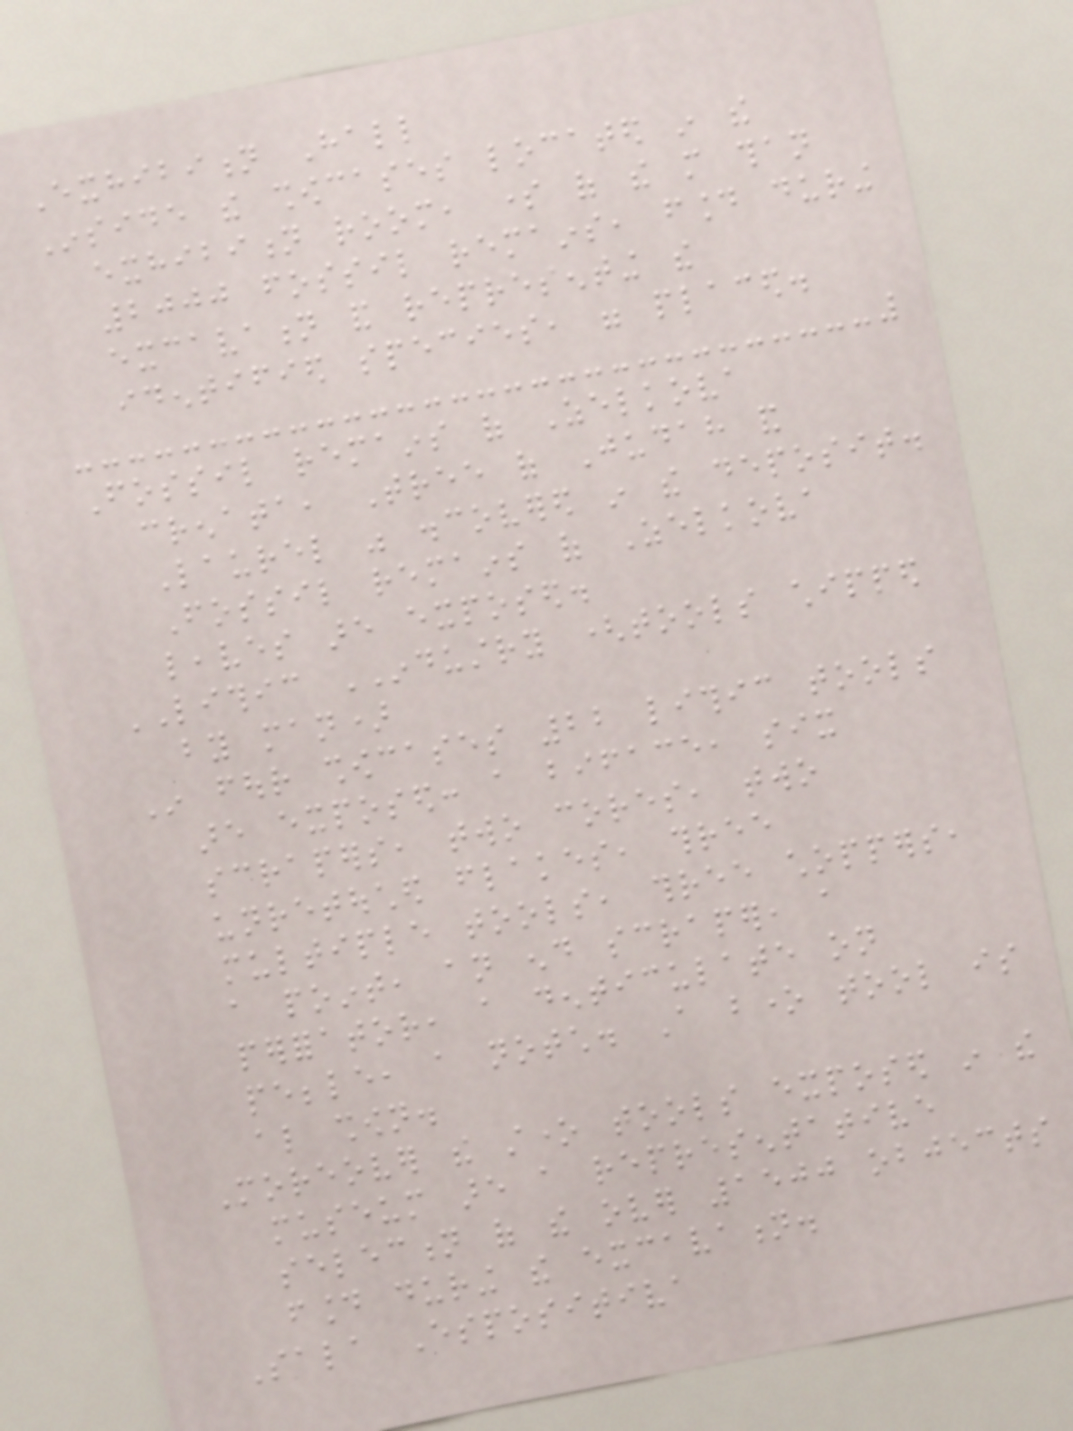Exhibition Hall
Inside the showcases located in the
exhibition room, some of the more than
2000 fossil remains, found during
excavation and representing the
identified species, were placed.
Fossil remains of Zelkova
crenata, Tree of Judah and
Laurel was discovered in the deposit.
Fossil remains of Zelkova
leaves are exposed.
LITHIC INDUSTRY (tools chipped
by man)
In four showcases 22 lithic tools
are exposed: a biface, six
scrapers, two cores, two
unretouched flakes, three
multiple tools, three choppers,
a point, an end scraper, a
perforator, a denticulate on
pebble, a notch. A bone tool is
also shown.
Moreover the stone tools exposed in the
museum are a representative
selection of the over 1500 objects
found during the excavation.
Sala Espositiva
